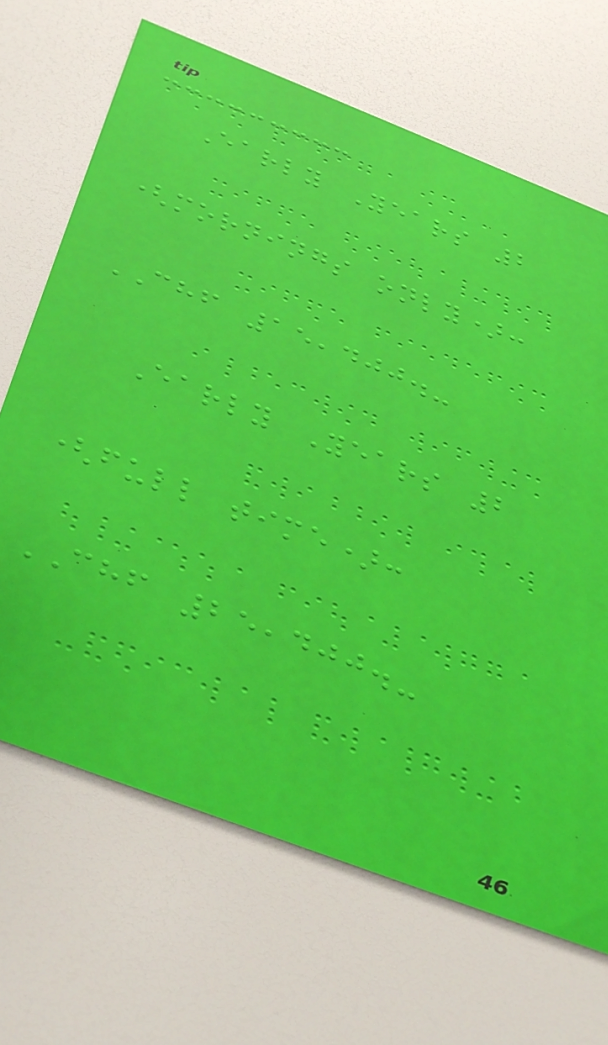Early Years 2
(mornings only):
CHF 15,400.-
Early Years 2
(full time):
CHF 25,400.-
